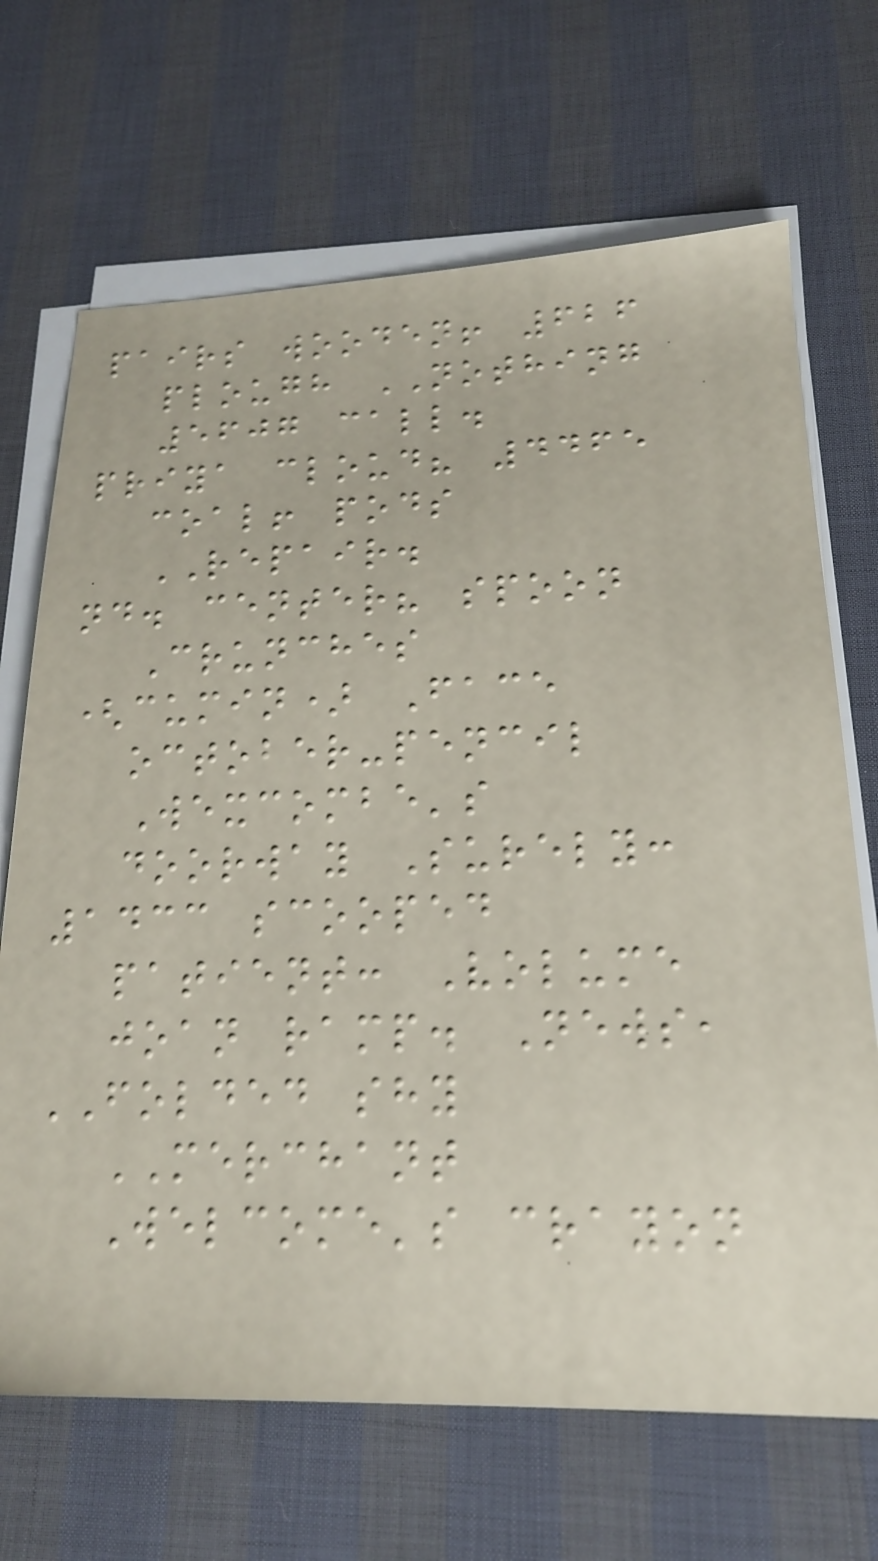pairs wooden! 626
plough NOTHING
5607 call.
priya cloud? 4465
coal! pods
REPAIR.
nd. center? spoon
Crunches
(cumin) Face
october-pencil
Wexcombe's
doorway Surely:
1433 scooped
patient: Volume
joan ramp. News,
FOLDED shy
MERCHANT
Welcome's crayon
